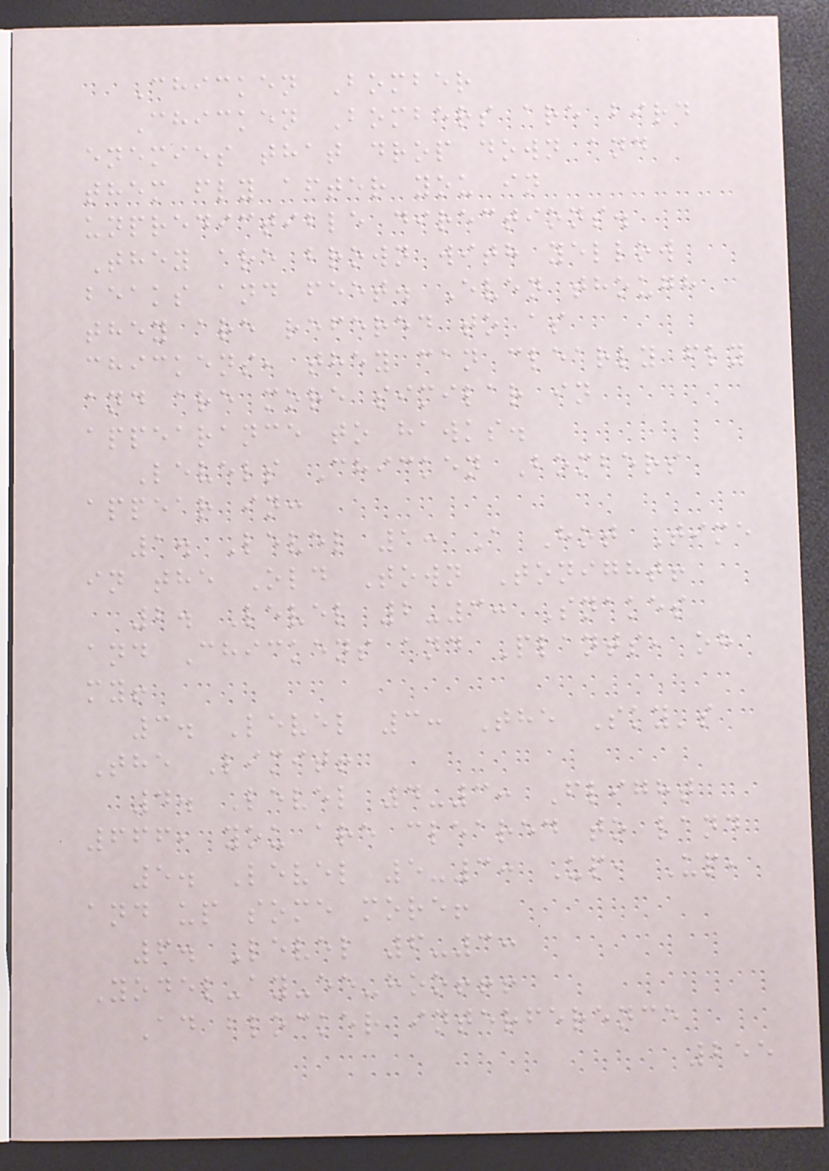Chicken Bomber
Chicken Bombers are bird
enemies that drop down and
them fly after you in
unpredictible directions.
They are brown with yellow
beaks and feet. Even though
they are refered to as
chickens, they can clearly fly
and are more similar in
appearance to hawks.
Levels Chicken Bombers
appear in:
1. Level 1: A Hot Time
in the Old Town Tonight!
2. Level 2-3: Snakes
and Chickens and Plants, oh
my!
3. Level 3: The Sky's
The Limit!
4. Level 4-3: Flight
666, you are cleared to land
5. Level 5-3: Up, Up,
and up some more!
6. Level 6-3:
Yodel-ay-ee-hoo!!!
Ad blocker interference
255
